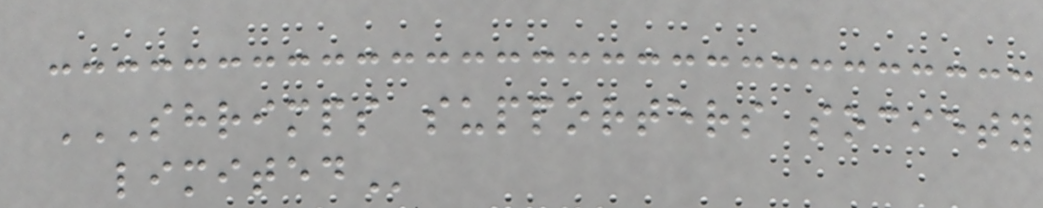SHRIMPS SUPPORTERS SOCIETY
LIMITED
